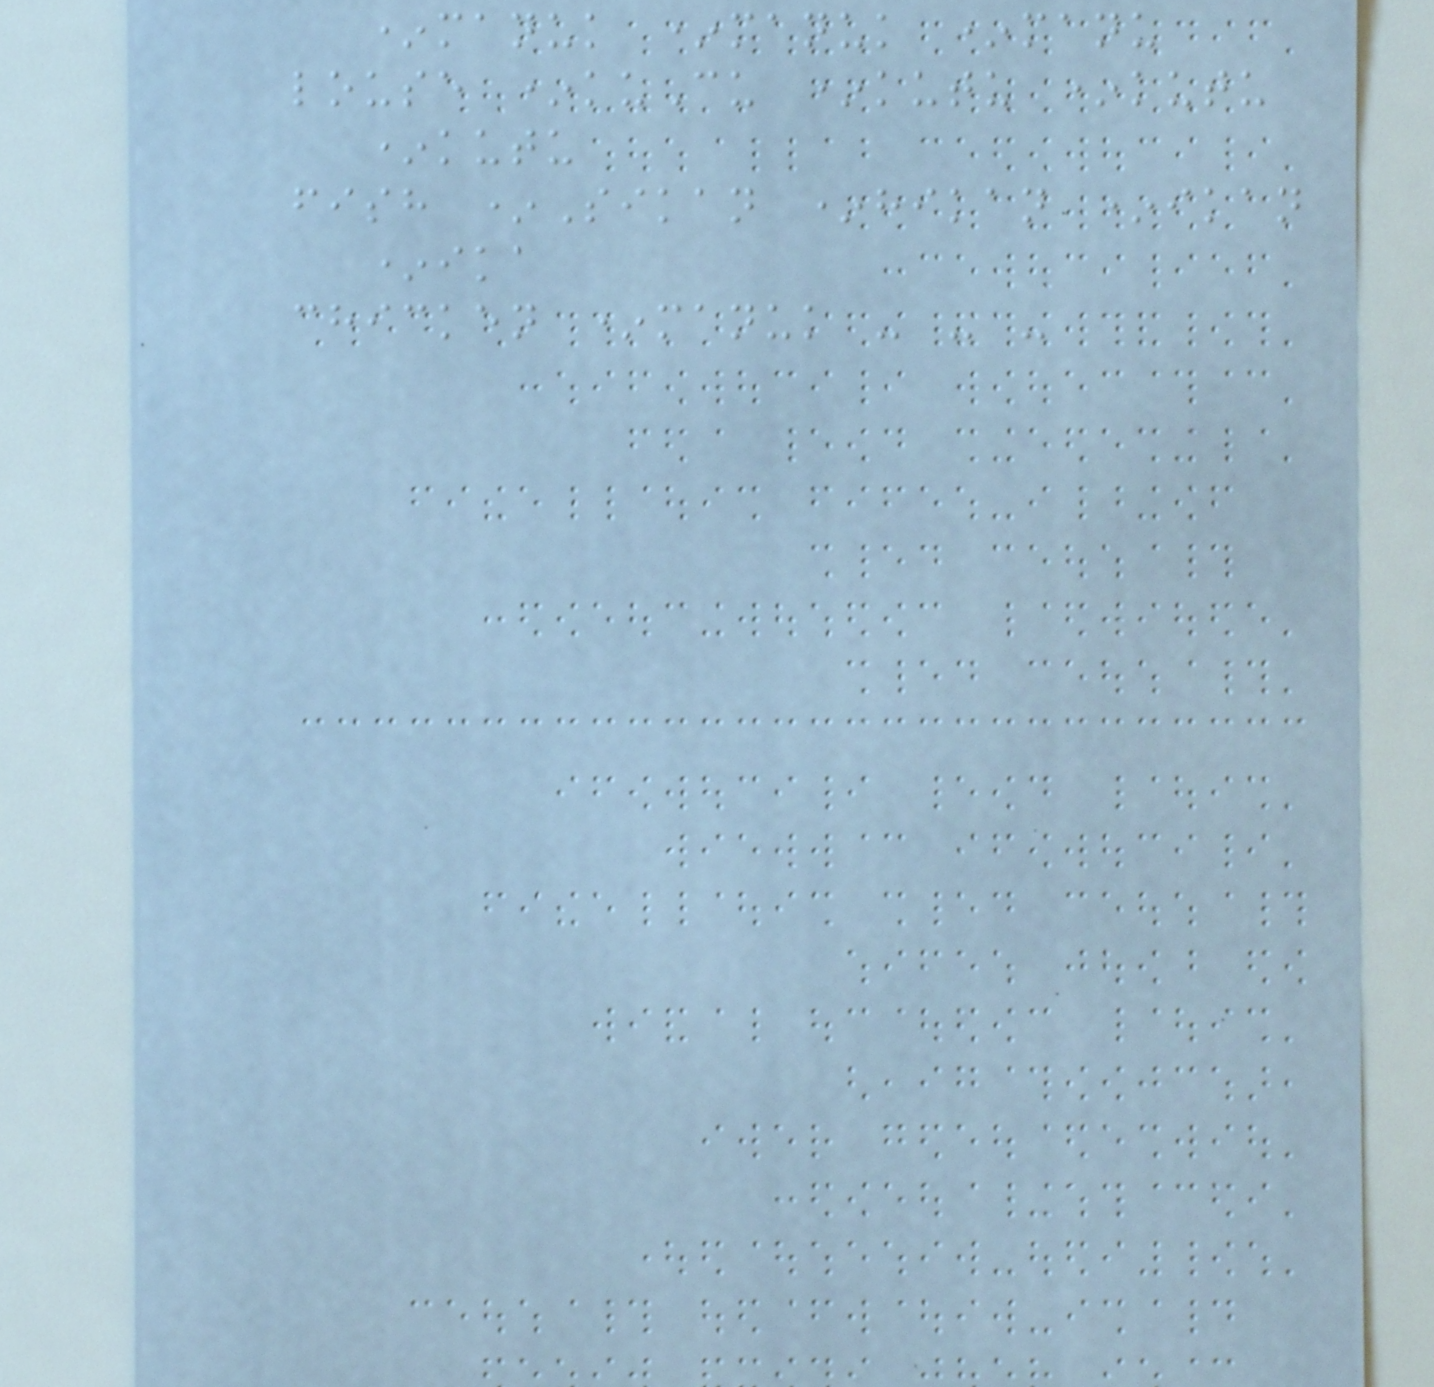*manuk *manuk *manu
louse *kuCu *kutu *kutu
*kutu
fish *Sikan *hikan *ikan
*ika
chicken *manuk - - -
